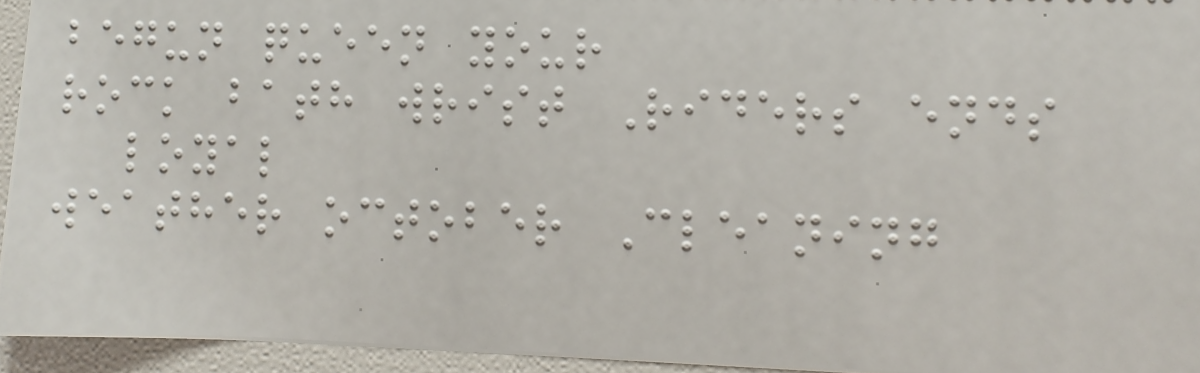begun queen your
rock bath wrist Riders ends
loyal
weather october Cleaning
